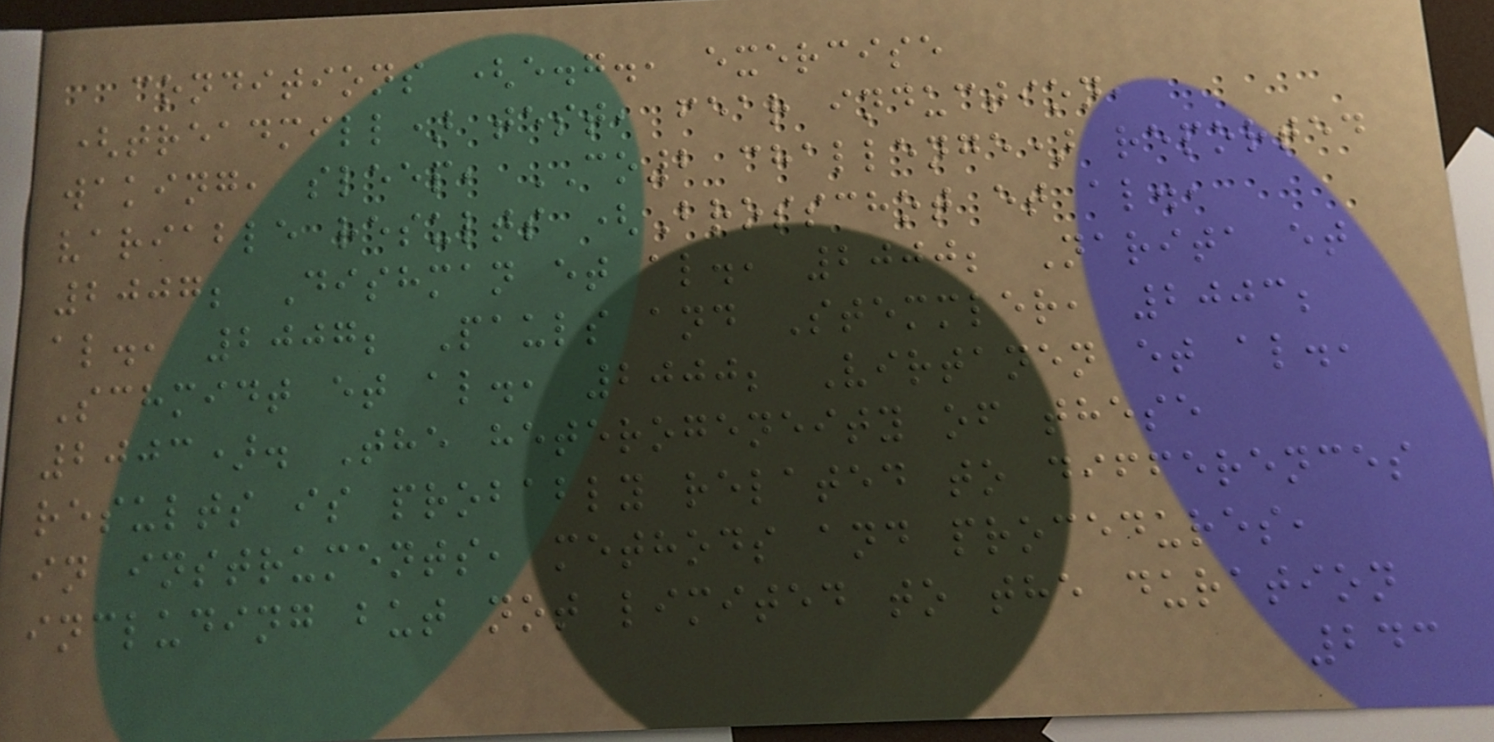conditions (e.g., exercise
(treadmill) test, fear induction,
waking, sleep, CO2 challenge) reported
variable results (Brosschot et al.,
2007; Dishman et al., 2000; Narita et
al., 2007; Pauls and Stemmler, 2003;
Schmidt et al., 2000; Virtanen et al.,
2003). The heterogeneity of these
results is probably related to differences
in instruments, methods and procedures,
including but not limited to the duration
243
